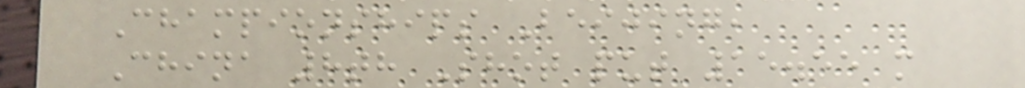Championships Beijing,
China 8th Shot put 15.55 m
